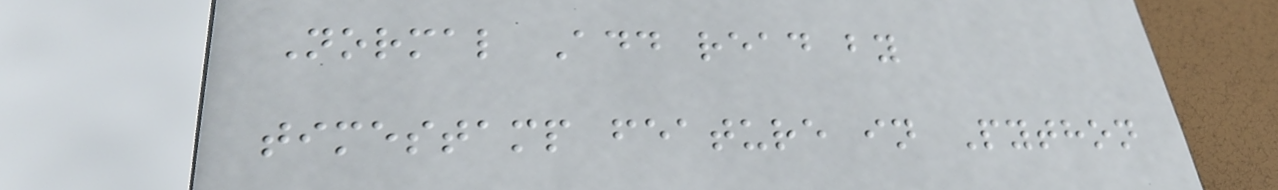Normal Add read by
timestamp feature in Python
